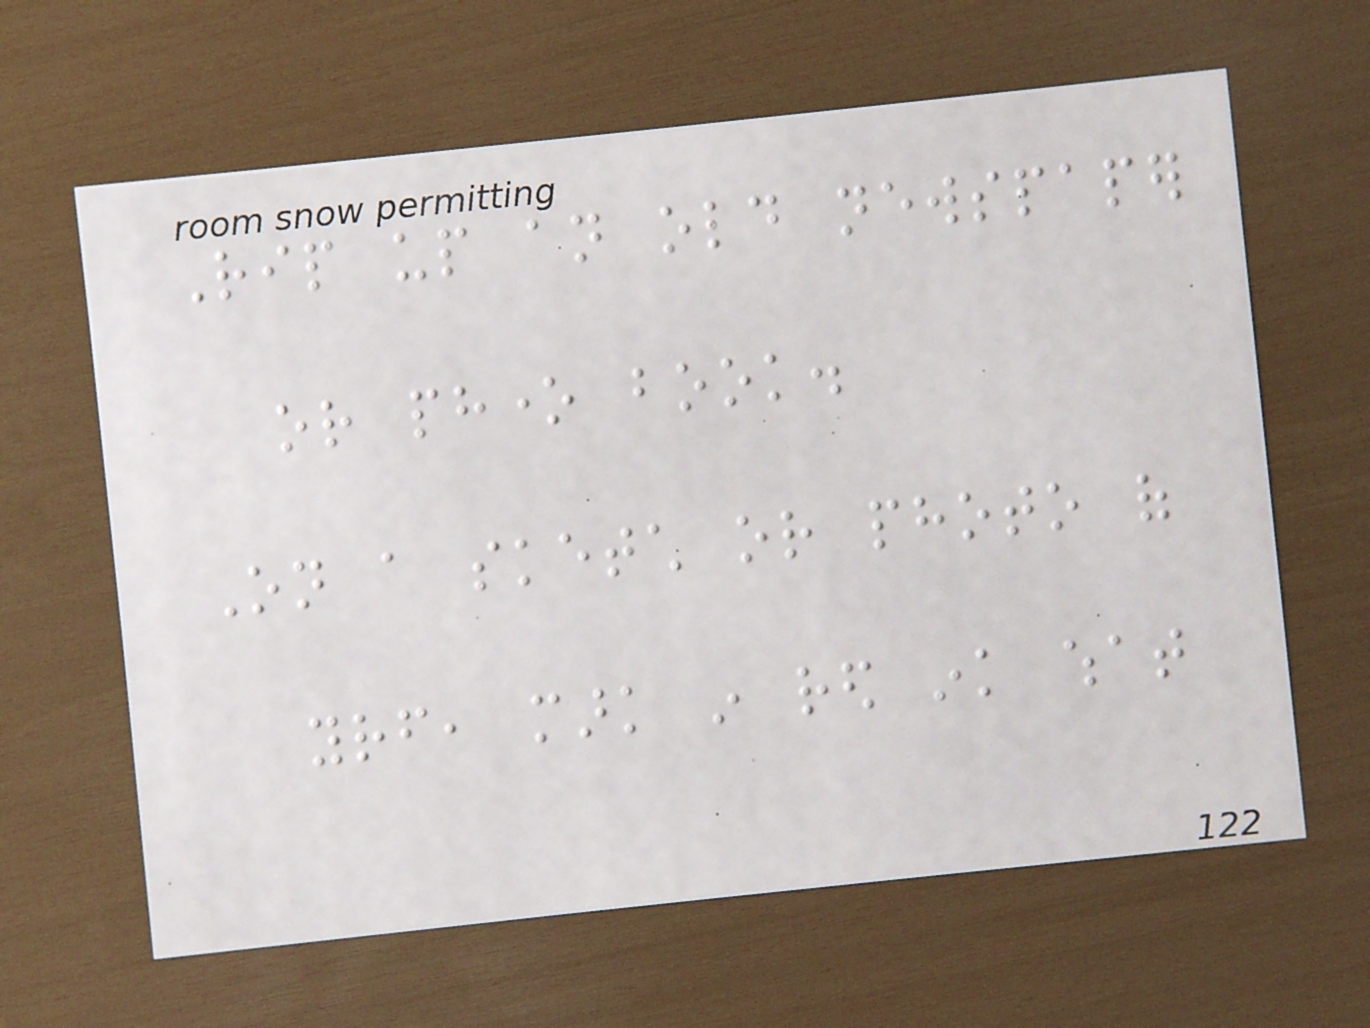Rip up an old newspaper
or phone book.
On a sketch or photo of
yourself, mark in red ink what
